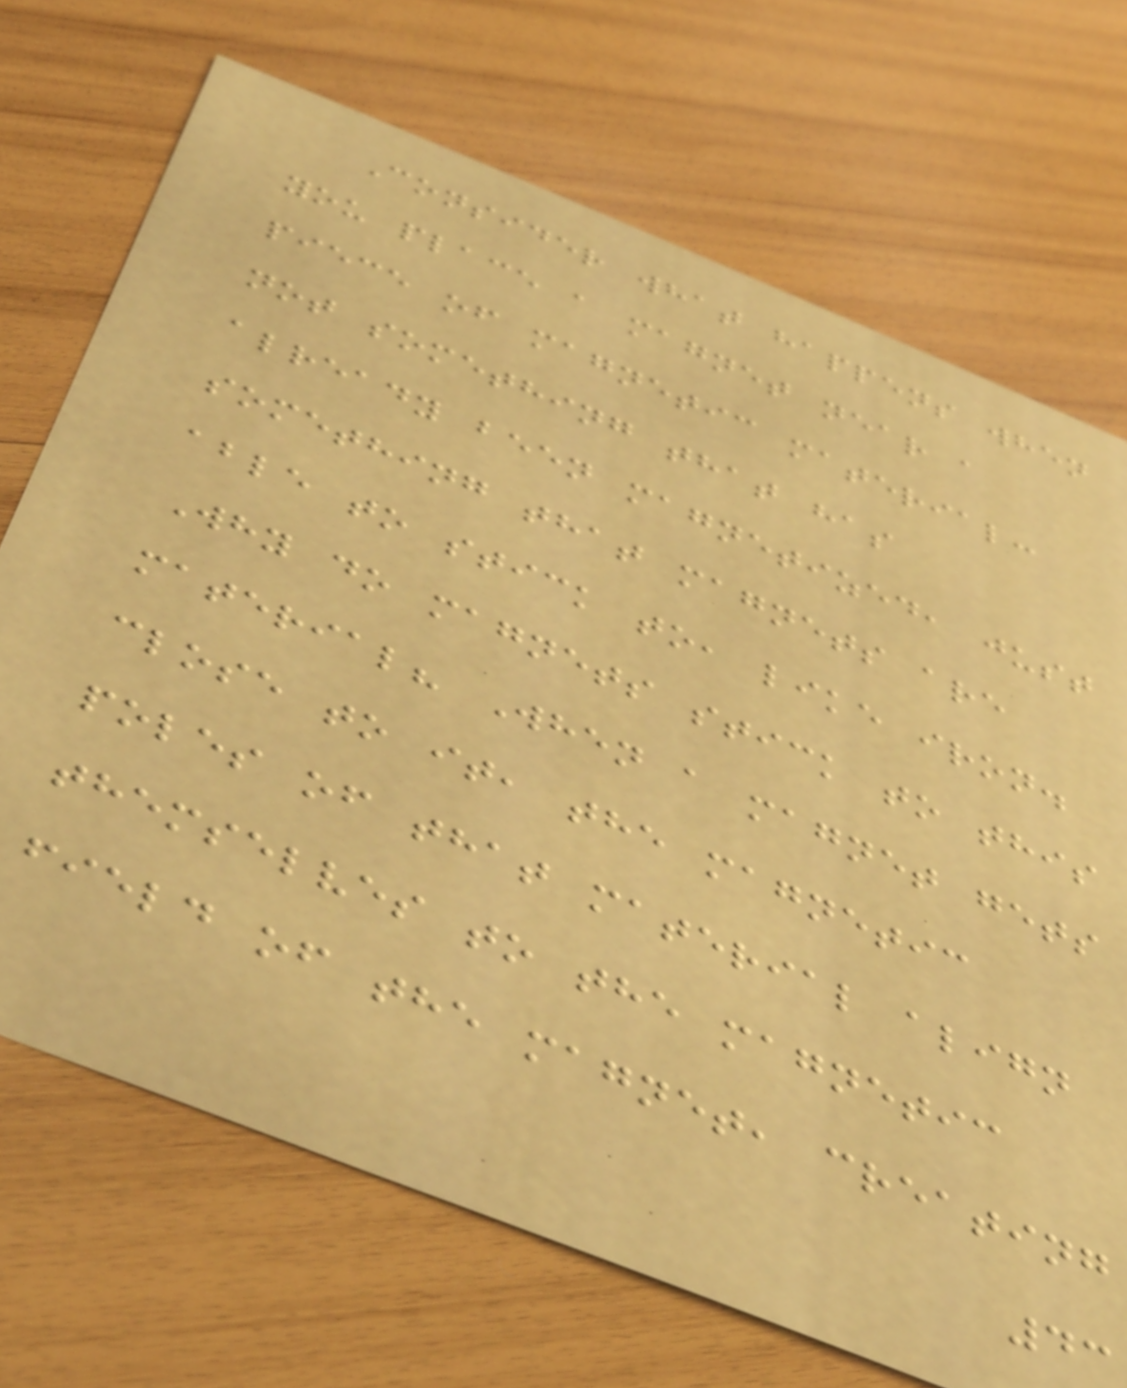Consider what happens when
you place a magnet near a
piece of magnetic material:
not something that has
already been magnetized, just
something that magnets are
able to stick to, like iron.
Why do magnets stick to this
material? When a magnet gets
close to it, the magnetic
poles of that material align
themselves to the magnetic
field of the magnet, creating
43
